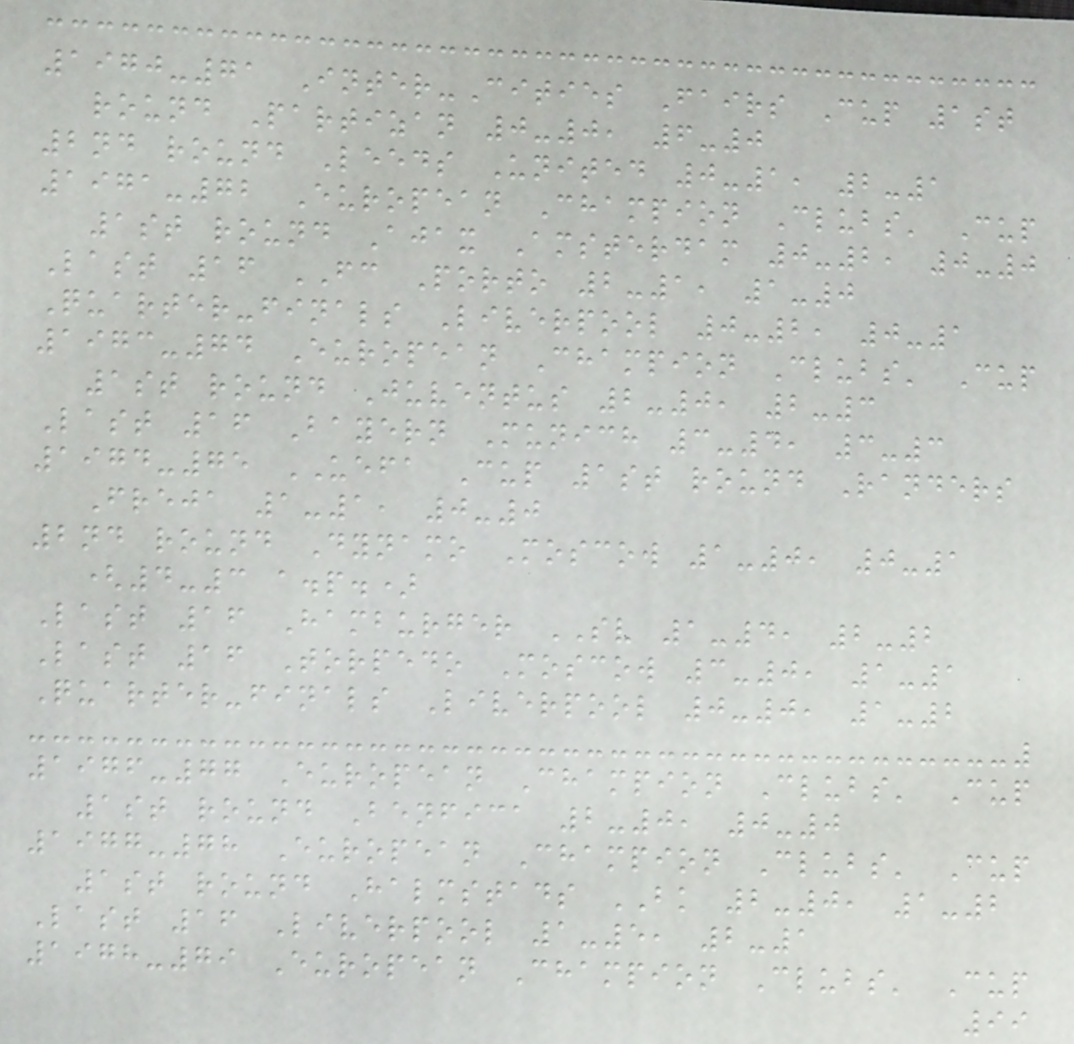1970-71 Inter-Cities Fairs Cup 1st
round Partizan 0-0, 6-0
2nd round Leeds United 0-1, 2-1
1971-72 European Champion Clubs' Cup
1st round Ajax Amsterdam 0-2, 0-0
Last 16 FC Porto 2-1, 1-0
Quarter-finals Liverpool 0-2, 0-1
1973-74 European Champion Clubs' Cup
1st round Juventus 2-0, 2-3
Last 16 Bayern Munich 3-4, 3-3
1974-75 UEFA Cup 1st round Randers
Freja 1-1, 0-0
2nd round Dynamo Moscow 1-0, 0-1
(4-3 a.p.)
Last 16 Hamburger SV 1-4, 2-2
Last 16 Torpedo Moscow 3-0, 1-1
Quarter-finals Liverpool 0-0, 1-2
1976-77 European Champion Clubs' Cup
1st round Benfica 2-0, 0-0
1977-78 European Champion Clubs' Cup
1st round Halmstads BK 2-0, 1-2
Last 16 Liverpool 1-5, 2-1
1978-79 European Champion Clubs' Cup
99
